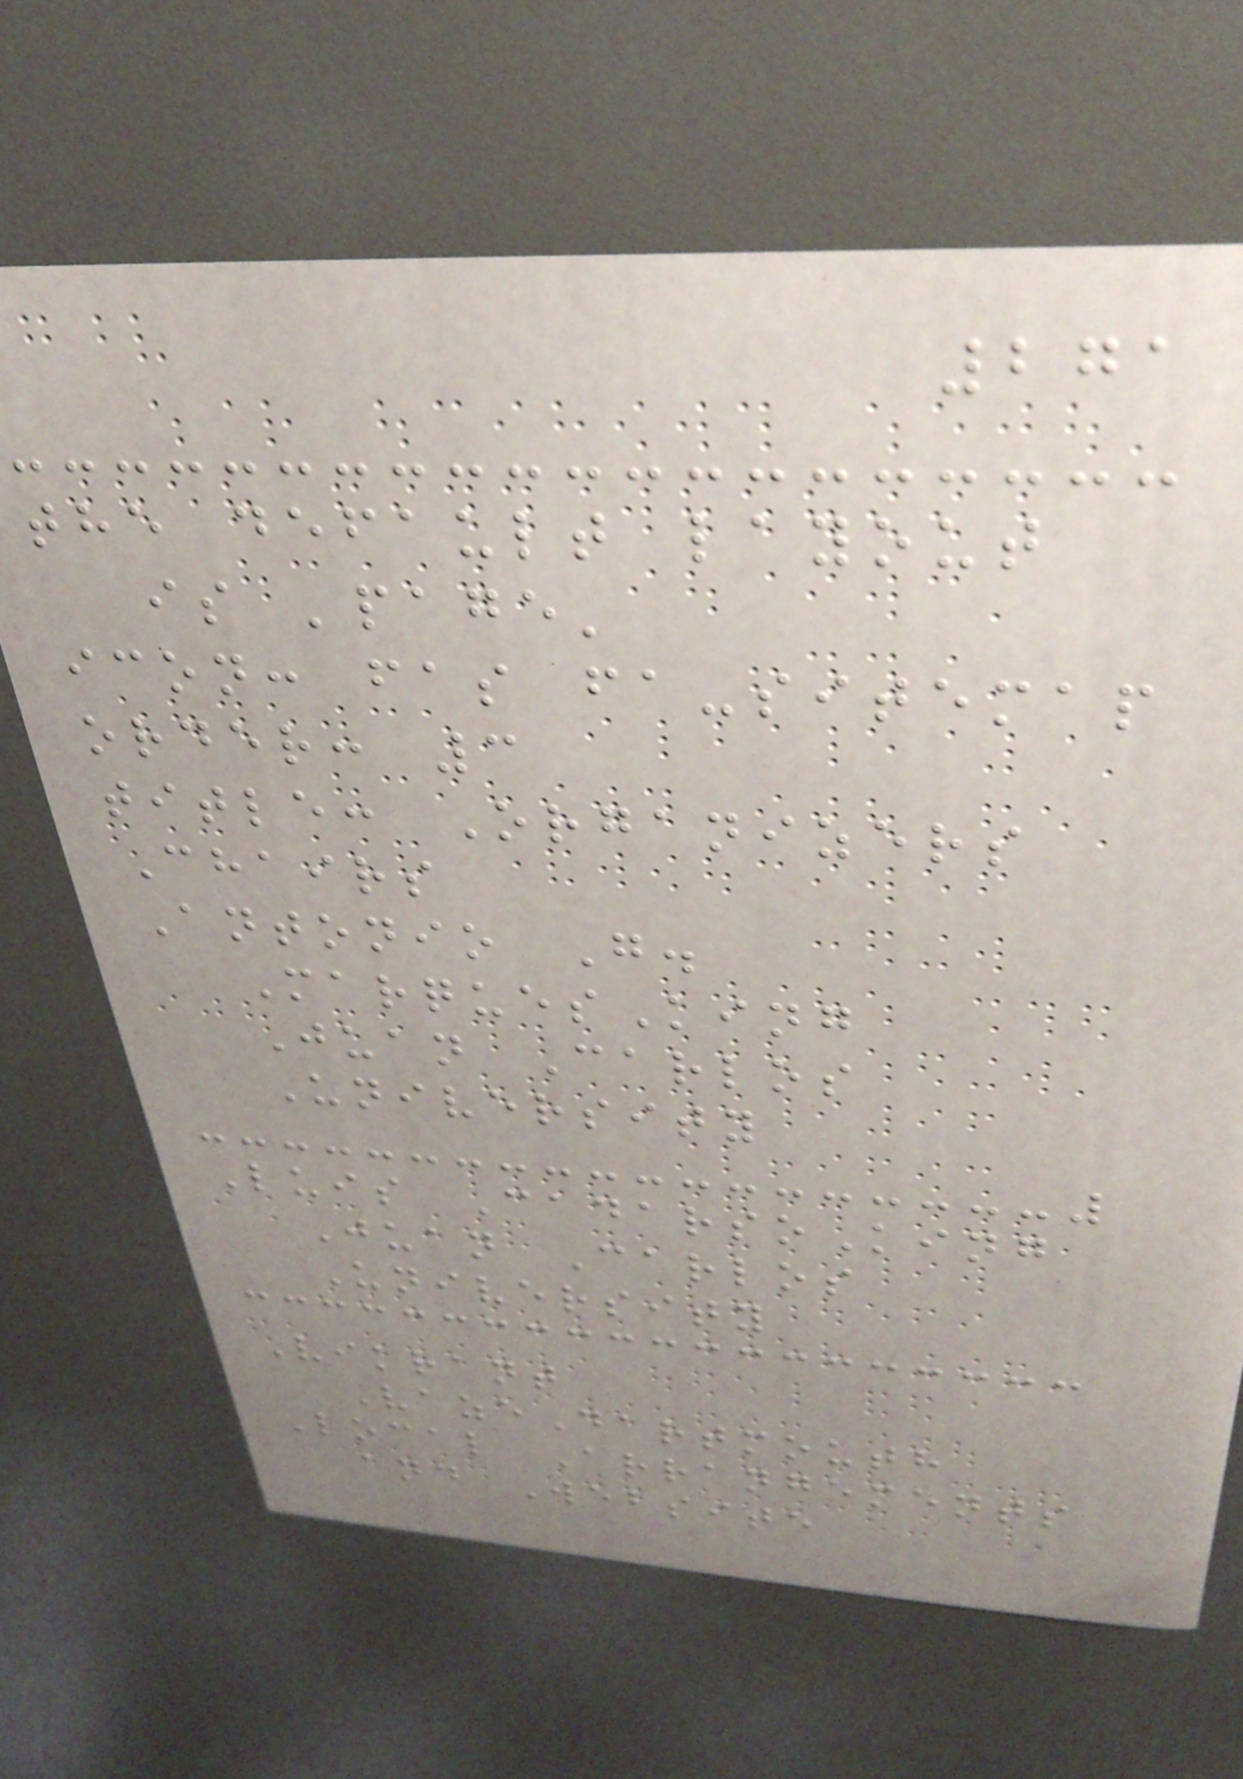271
the default layout
is 'page'
icon: fas fa-sitemap
order: 3
title: Organizers
Chairs
Antonio G.
MarquesKing
Juan Carlos
University
Luis CadarsoKing
Juan Carlos
University
Vikrant
VazeDartmouth
Local Arrangements
and Website
